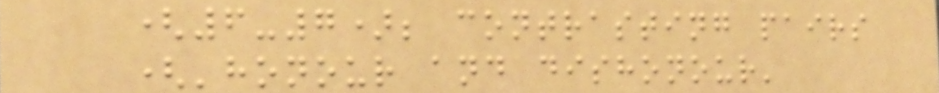(6-7); contrasting pairs
('honour and dishonour'
